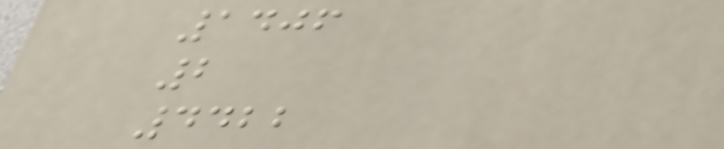1406
2
4422
